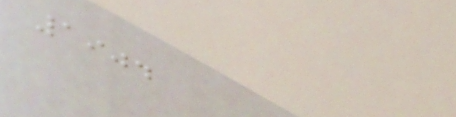1904
